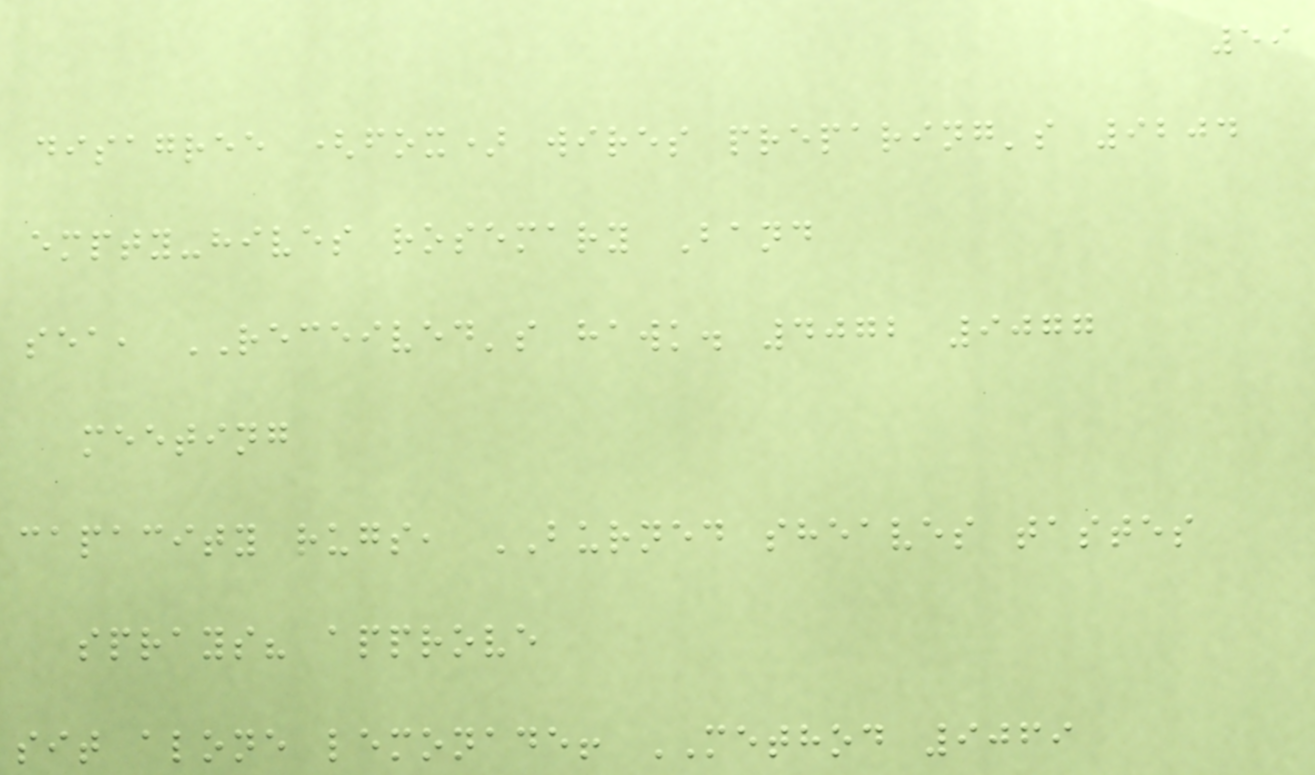59
disagree (fox) wires preparing's 9204
empty-hives rosemary Band
sea, RECEIVED's hawk. 4072 9077
meeting
capacity rugs, BURNED sheaves tastes
sprays? approve
sit alone lemonade! METHOD 9069
